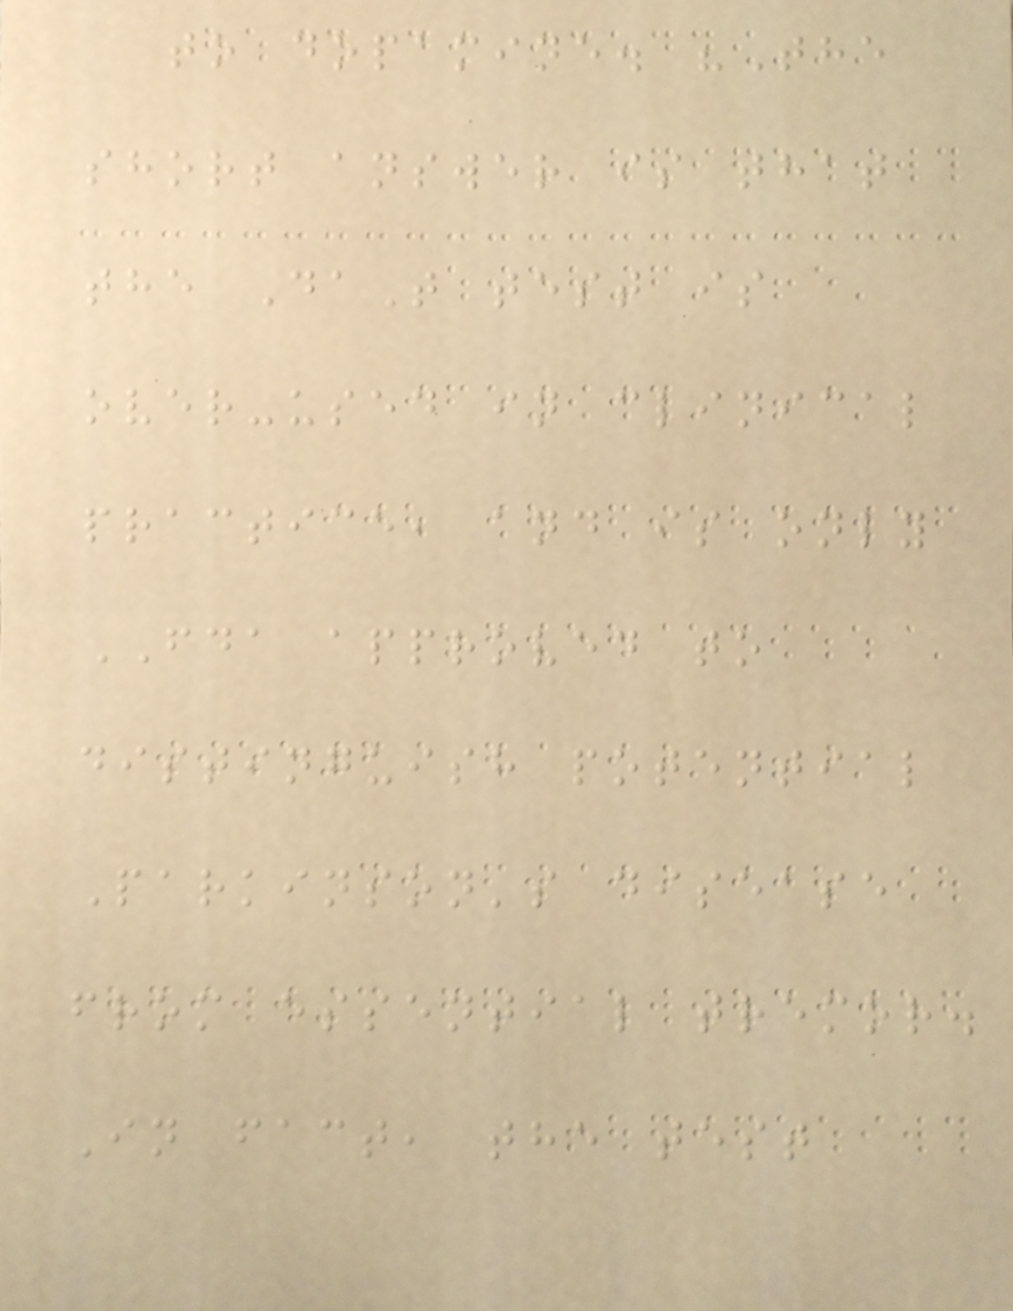to dopamine. "The
short answer is that
the DaT test is
over-used in clinical
practice, and is only
FDA approved to
distinguish potential
Parkinson's disease
from essential tremor.
In fact, the test
